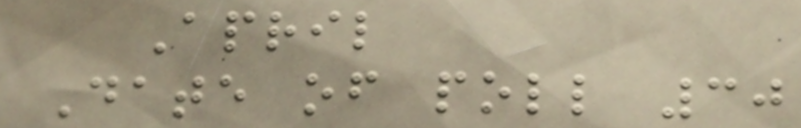April
Date of poll 30
